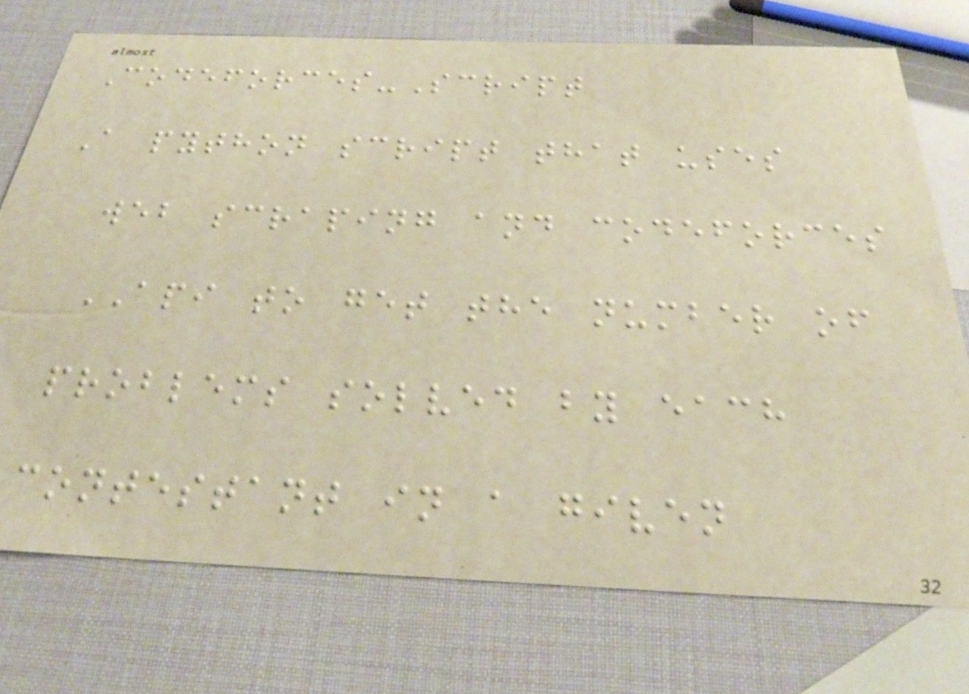Codeforces-Script
A python script that uses
web scraping and codeforces
API to get the number of
problems solved by each
contestant in a given
